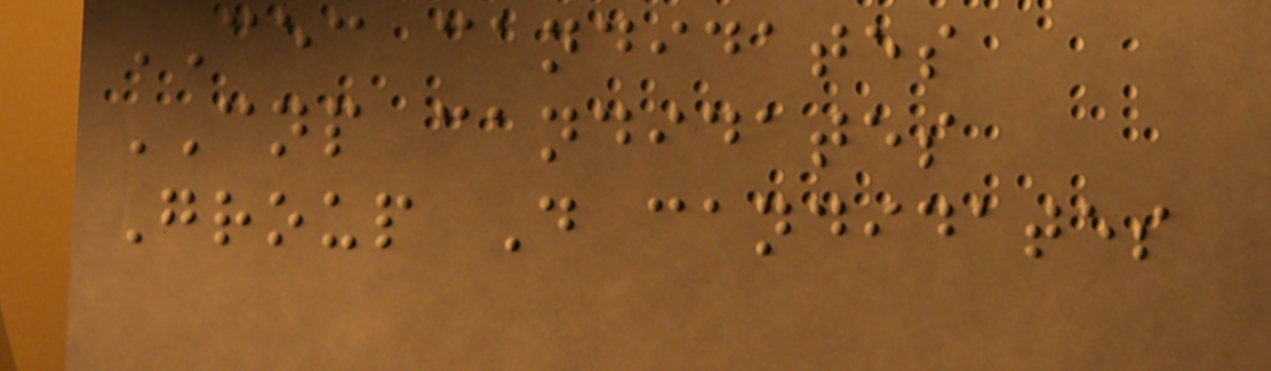CEC candidates
CNP candidates
Group D candidates
